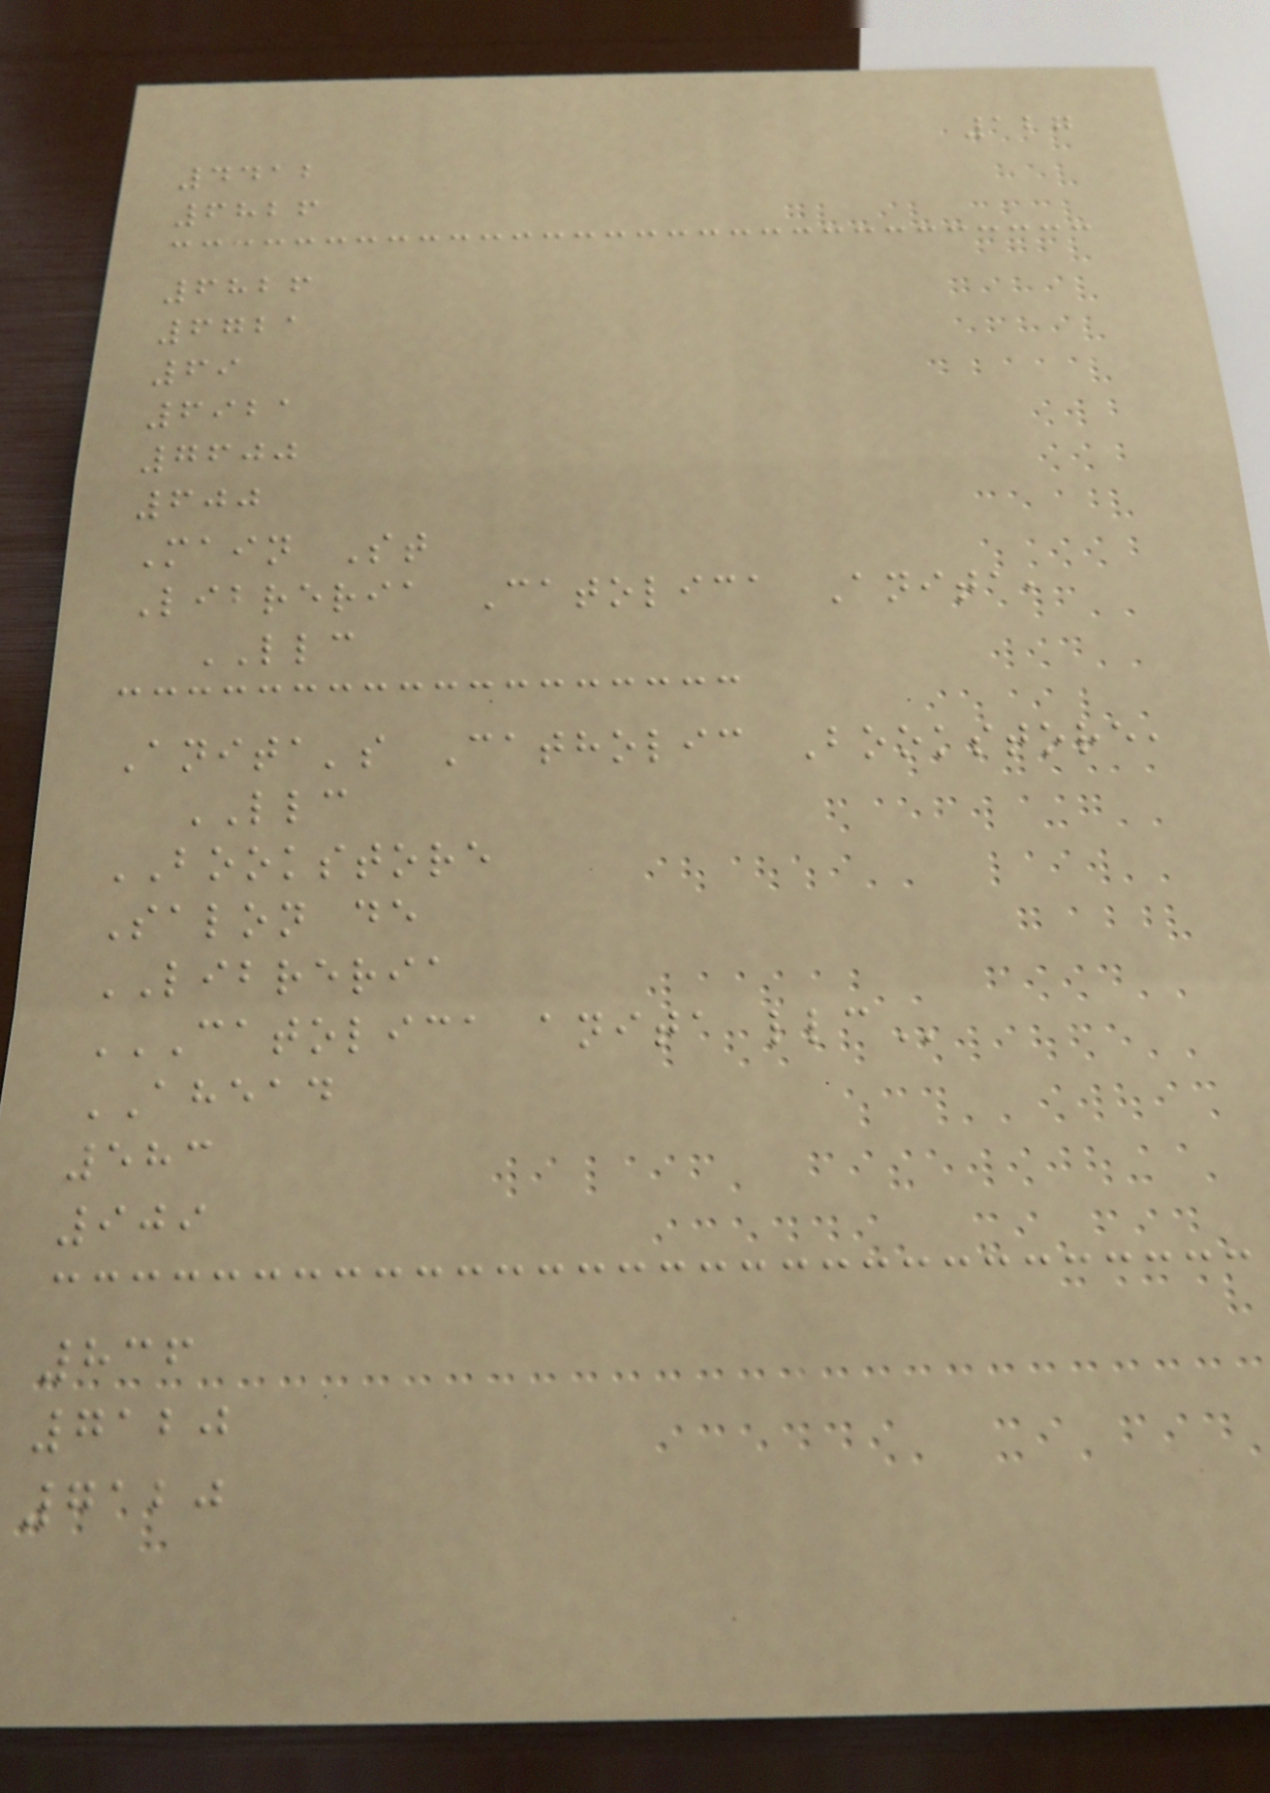127
4412
6826
6826
6721
69
6921
7600
600
Main St
Libreria Catolica Anita,
LLC
Anita's Catholic Bookstore,
LLC
BOOKSTORE
Salon de
LIBRERIA
CATOLICA ANITA LLC
AHEAD
583
909
836
7120
7120
